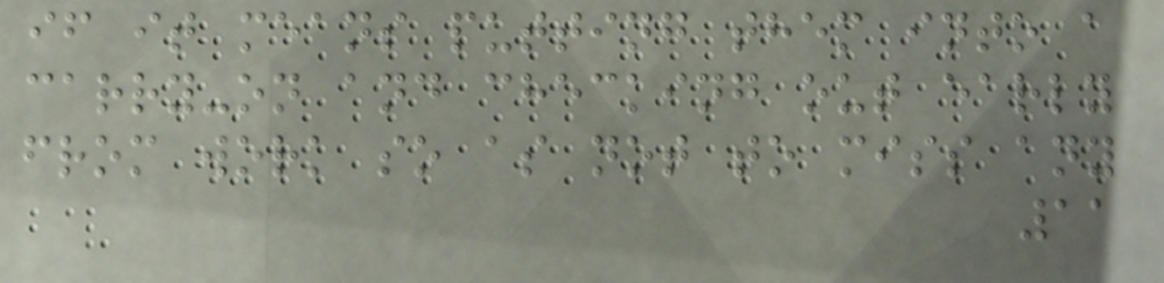if it means putting them into a
carry-on and checking out early
from work so as not to miss any
11
